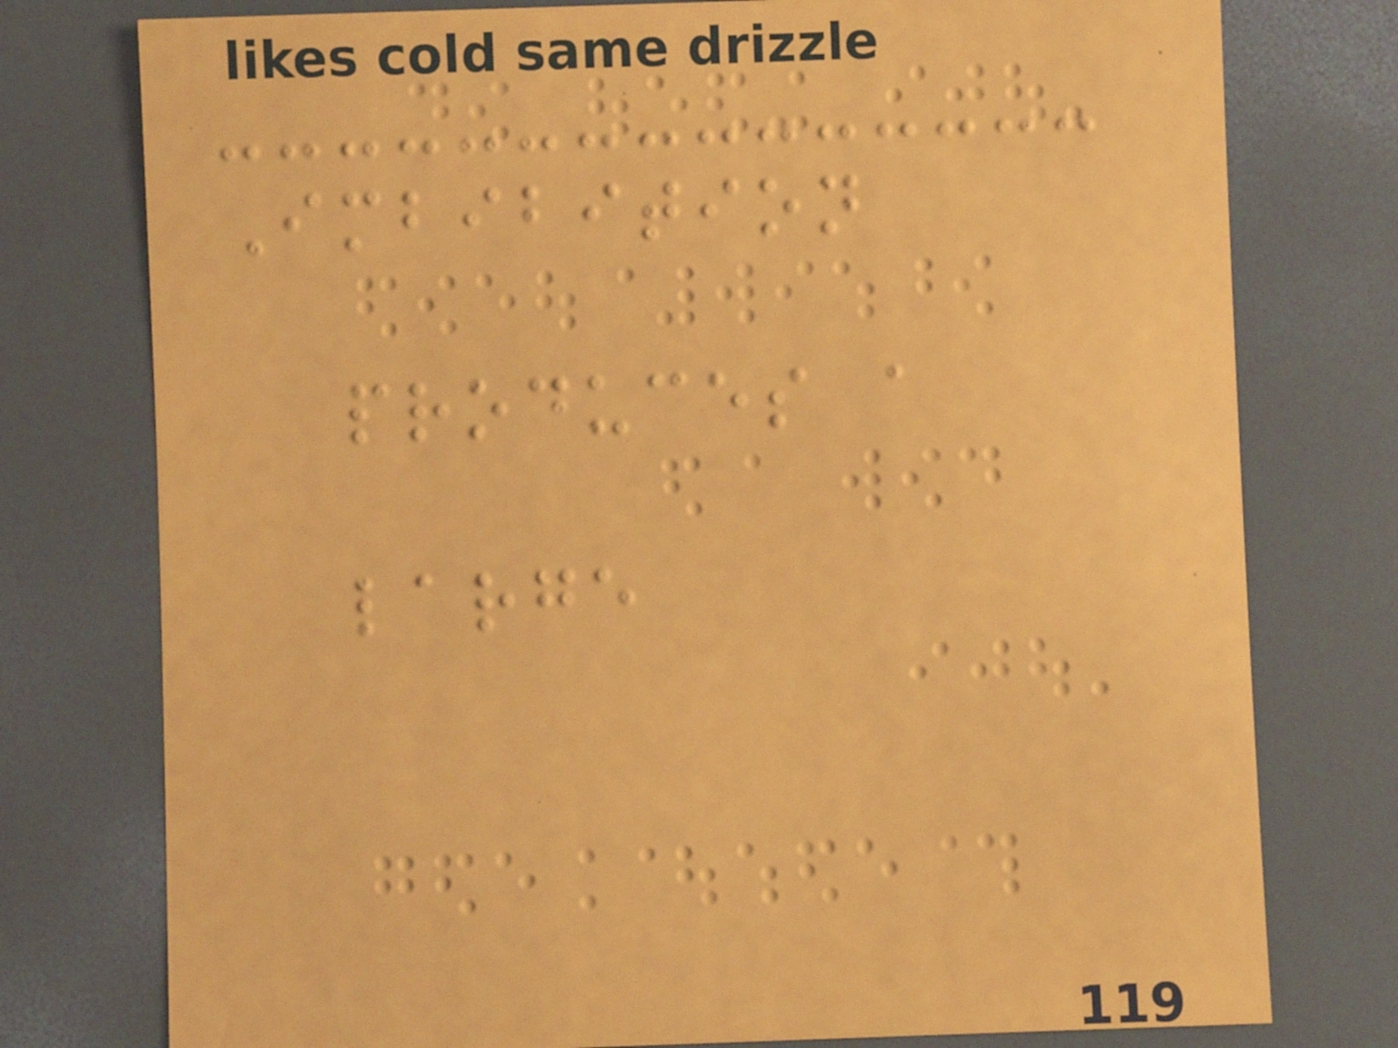Imbibition
produces a
large
